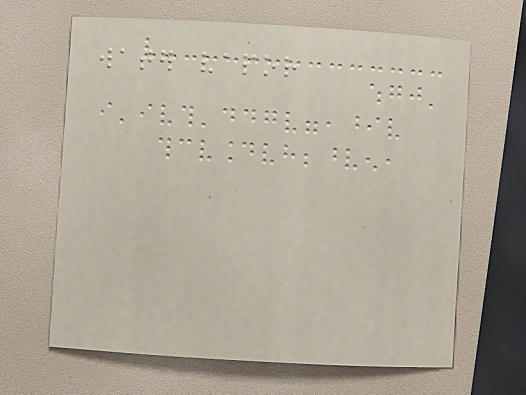water vapor
